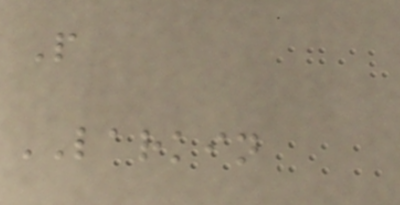P
LARKIN
